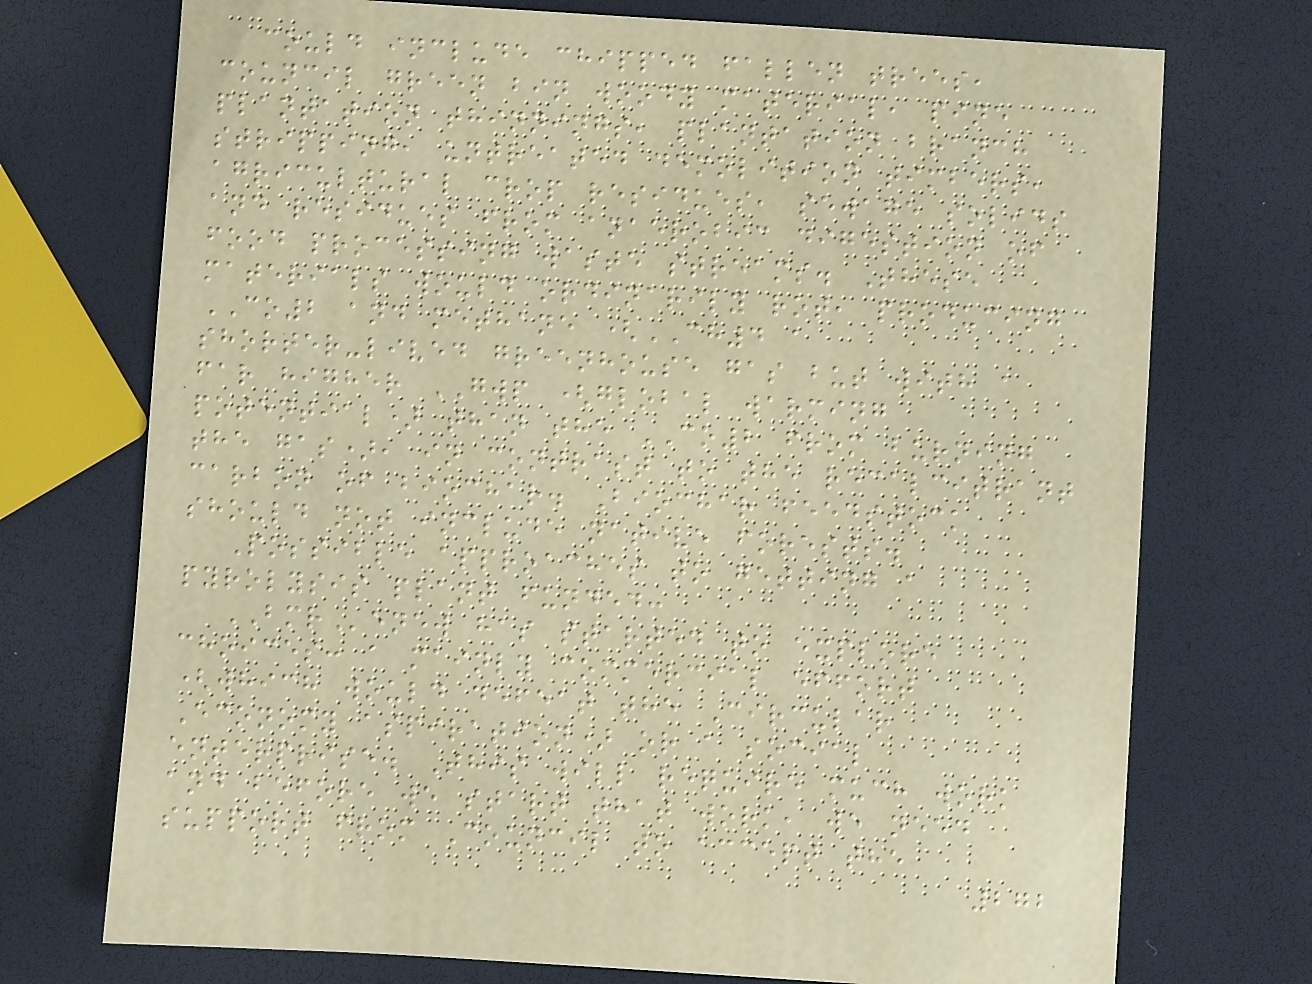could include chipped fallen trees,
council green bin woody material, pine
plantation thinnings, plantation branch
stripping, untreated demolition timbers,
agricultural crop residues, sewage solids
and residues from anaerobic digestion of
food processing waste streams. These
materials would ordinarily rot, producing
CO2 and methane (CH4 a
shorter-lived greenhouse gas but with a
far higher GWP (global warming
potential) than the CO2 from burning
the gas), in contrast to the recalcitrant
carbon of biochar. Biochar feedstock
should not include native forests.
Possible approaches to getting a
pyrolysis plant funded:
BMRenew has started to explore
choices: a mainly commercial effort
(which would defeat the Circular
Economy aspiration) or a social
enterprise. This will require much work
and before we start that work, we need
support from Council to accept the
272
